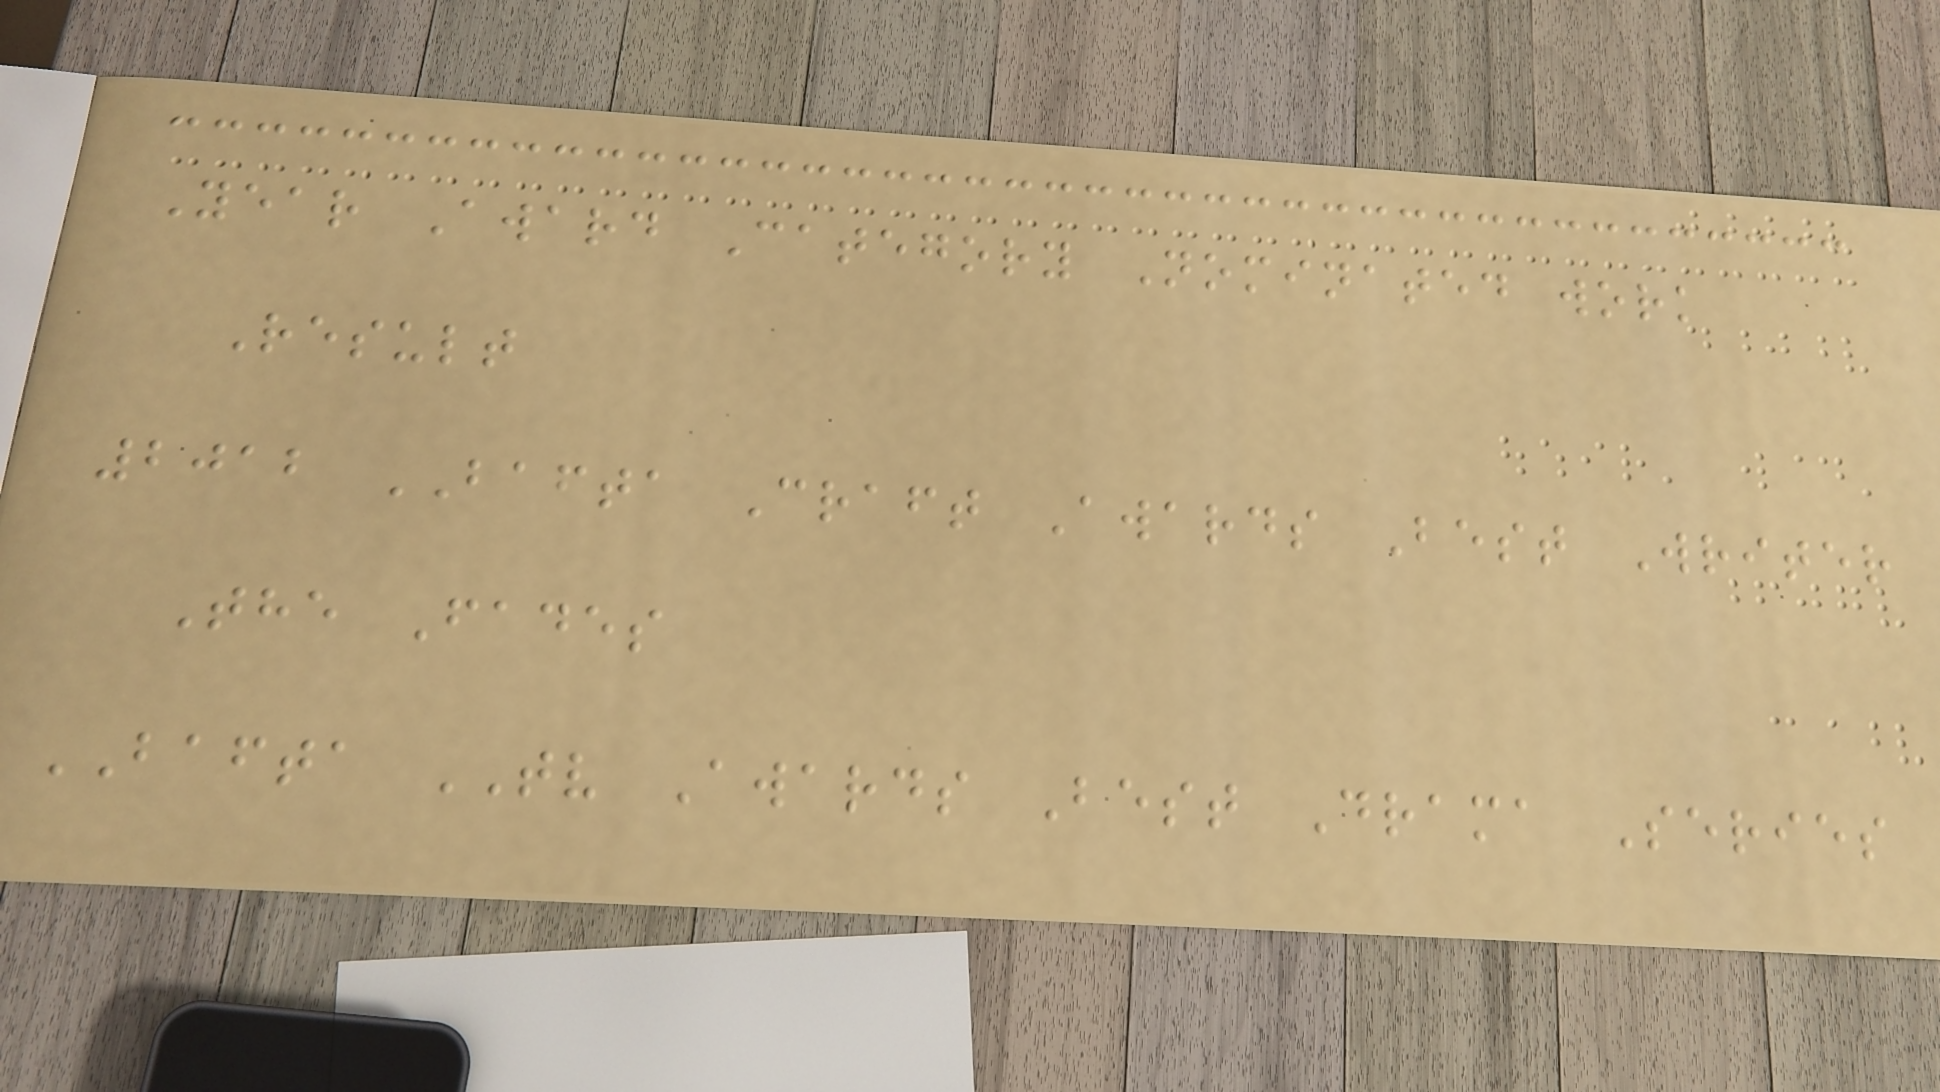Year Award Category Nominated work
Result
2012 BAFTA Craft Awards Best Writer
The Fades
BAFTA TV Awards Best Drama Series
